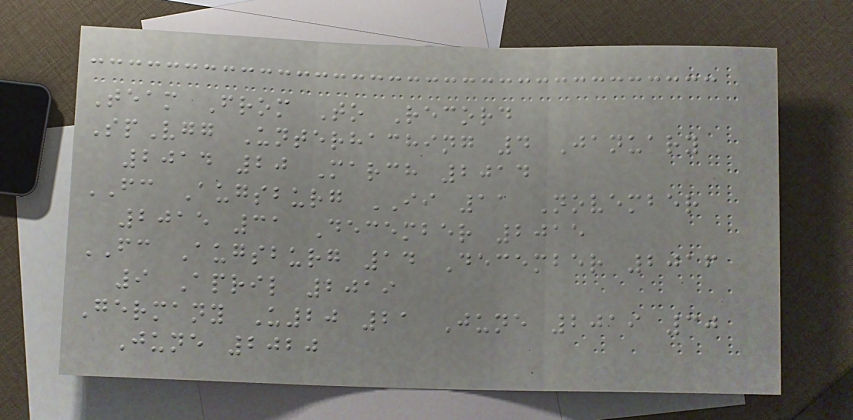Team From To Record
SpVgg Unterhaching 4 January
2014 20 March 2014
FC Augsburg II 11 November
2015 31 December 2015
FC Augsburg 14 December 2016
9 April 2019
Germany U20 21 June 2019 30
June 2020
